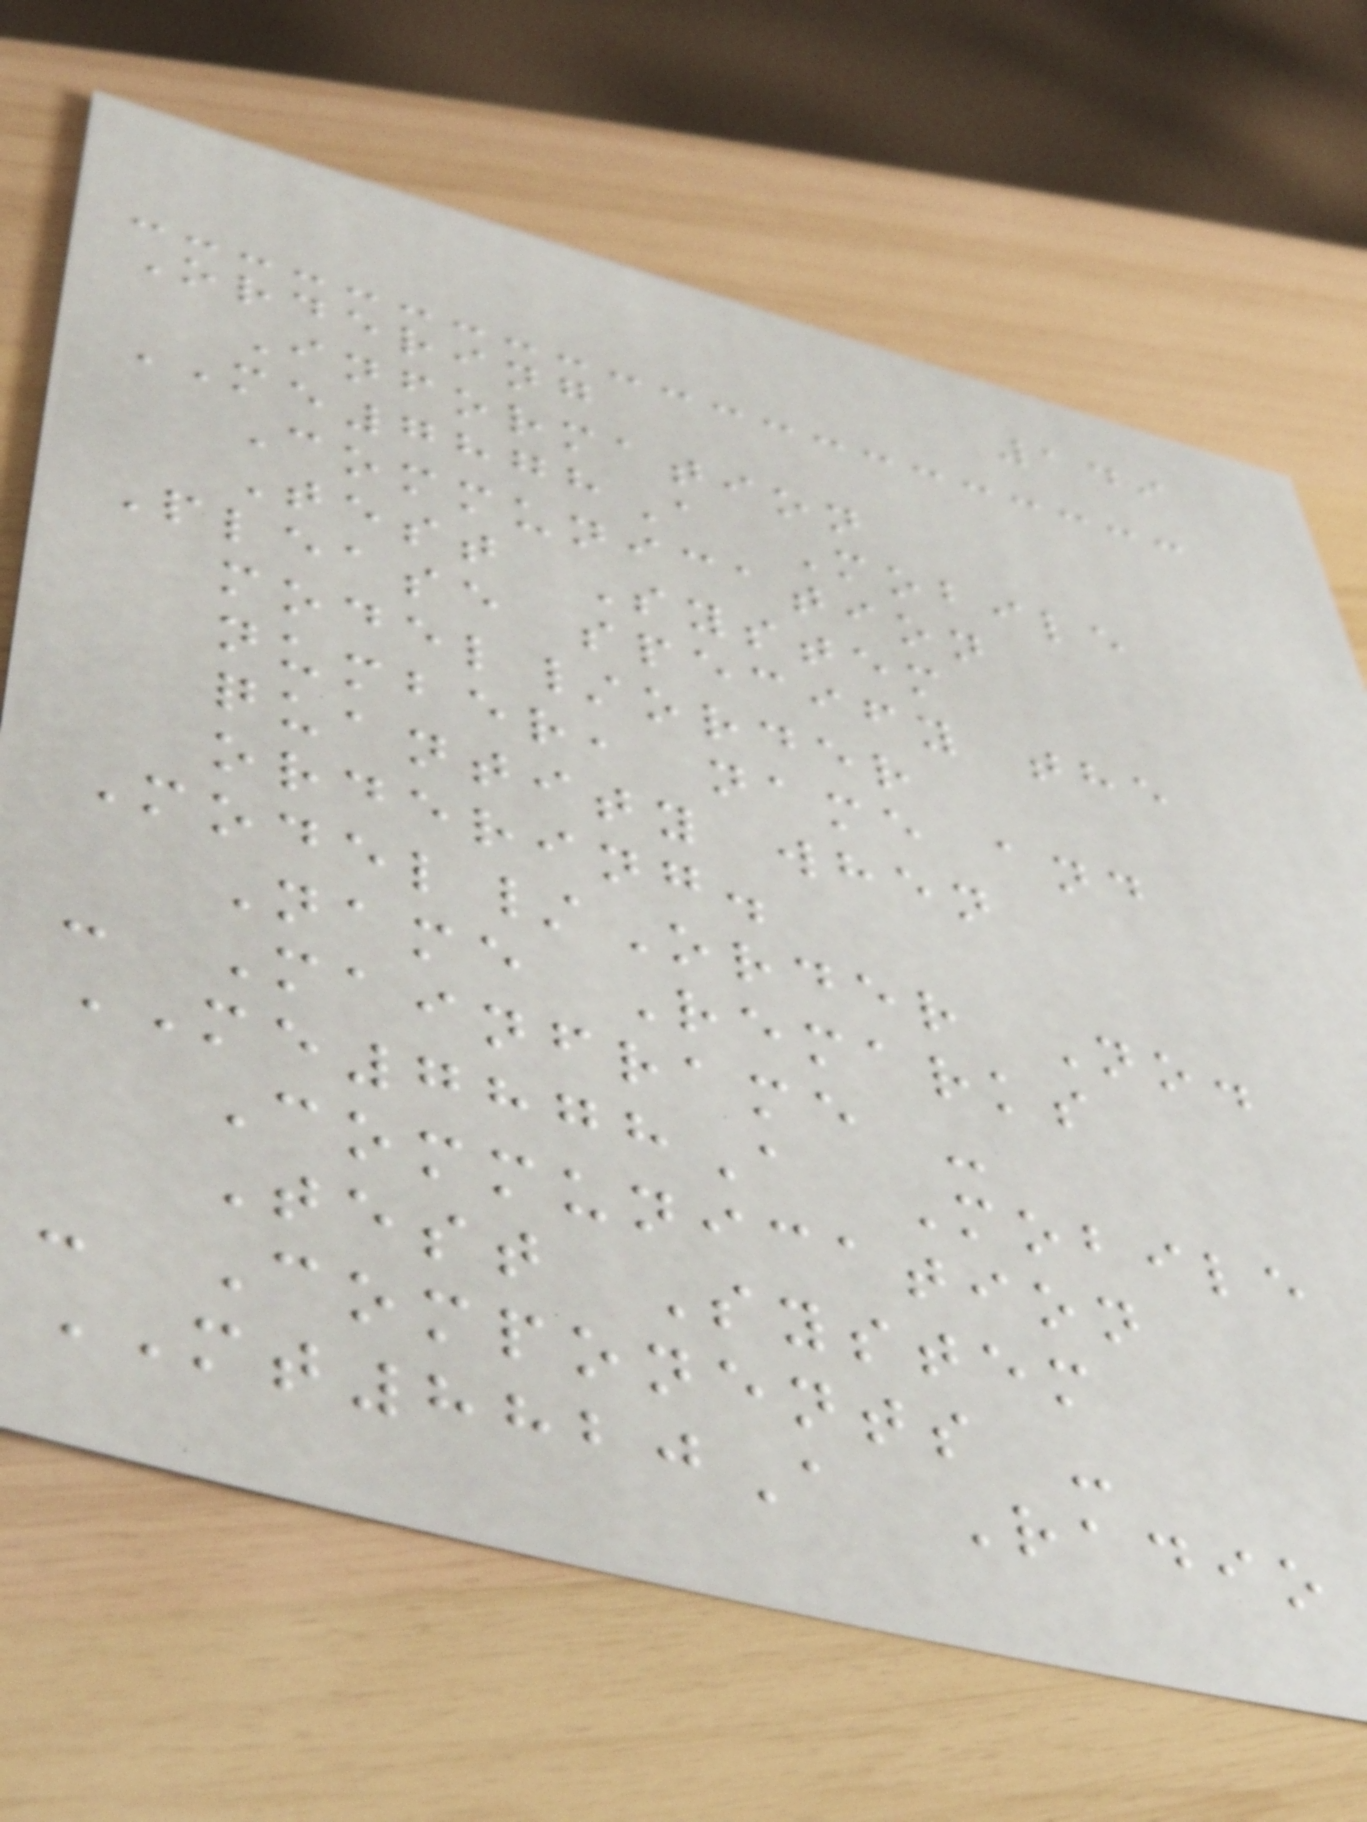149
Ordering
Information
ME7878A Mobile
Communication
Test System
Please specify the
model/order
number, name and
quantity when
ordering.
Model/Order No.
Name Remarks
- Mainframe -
ME7878A Mobile
Communication
Test System
- Components -
MT8820A Radio
